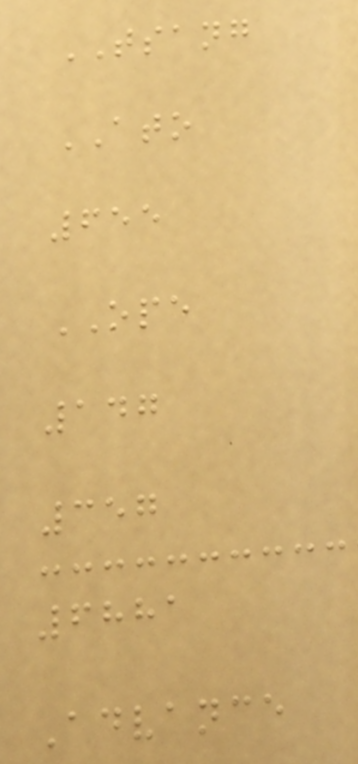TSANG
ATO
655
OPE
147
357
6881
Advance
